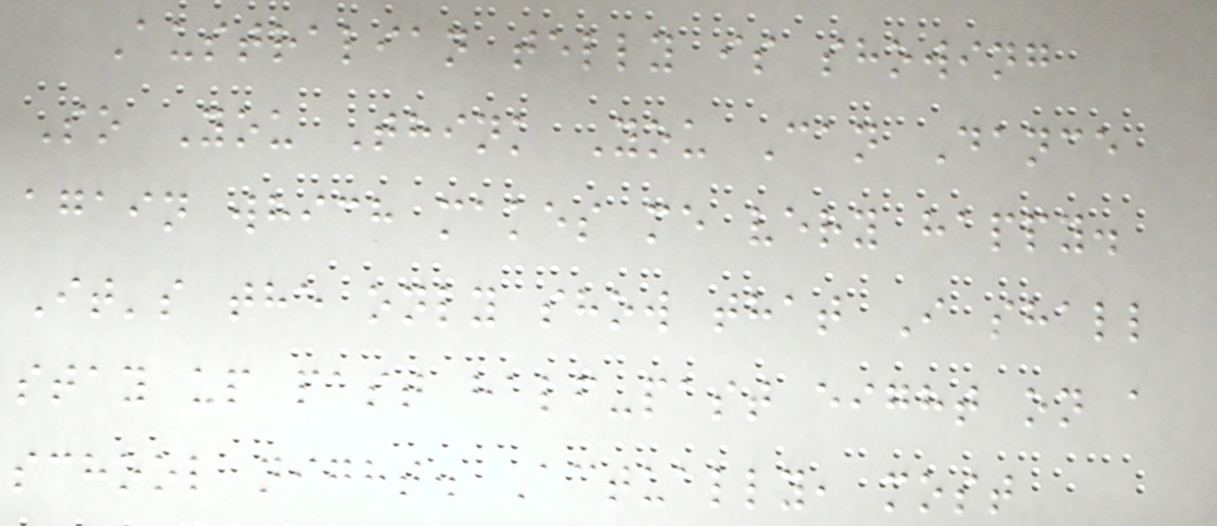Australian telly is showing
So You Think You Can Dance
again which makes me very happy.
It's the only show that I shall
stay up past half-past eight on a
school night. Actually, most
